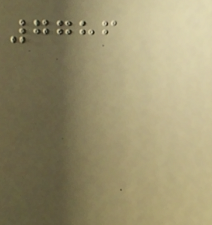7786
